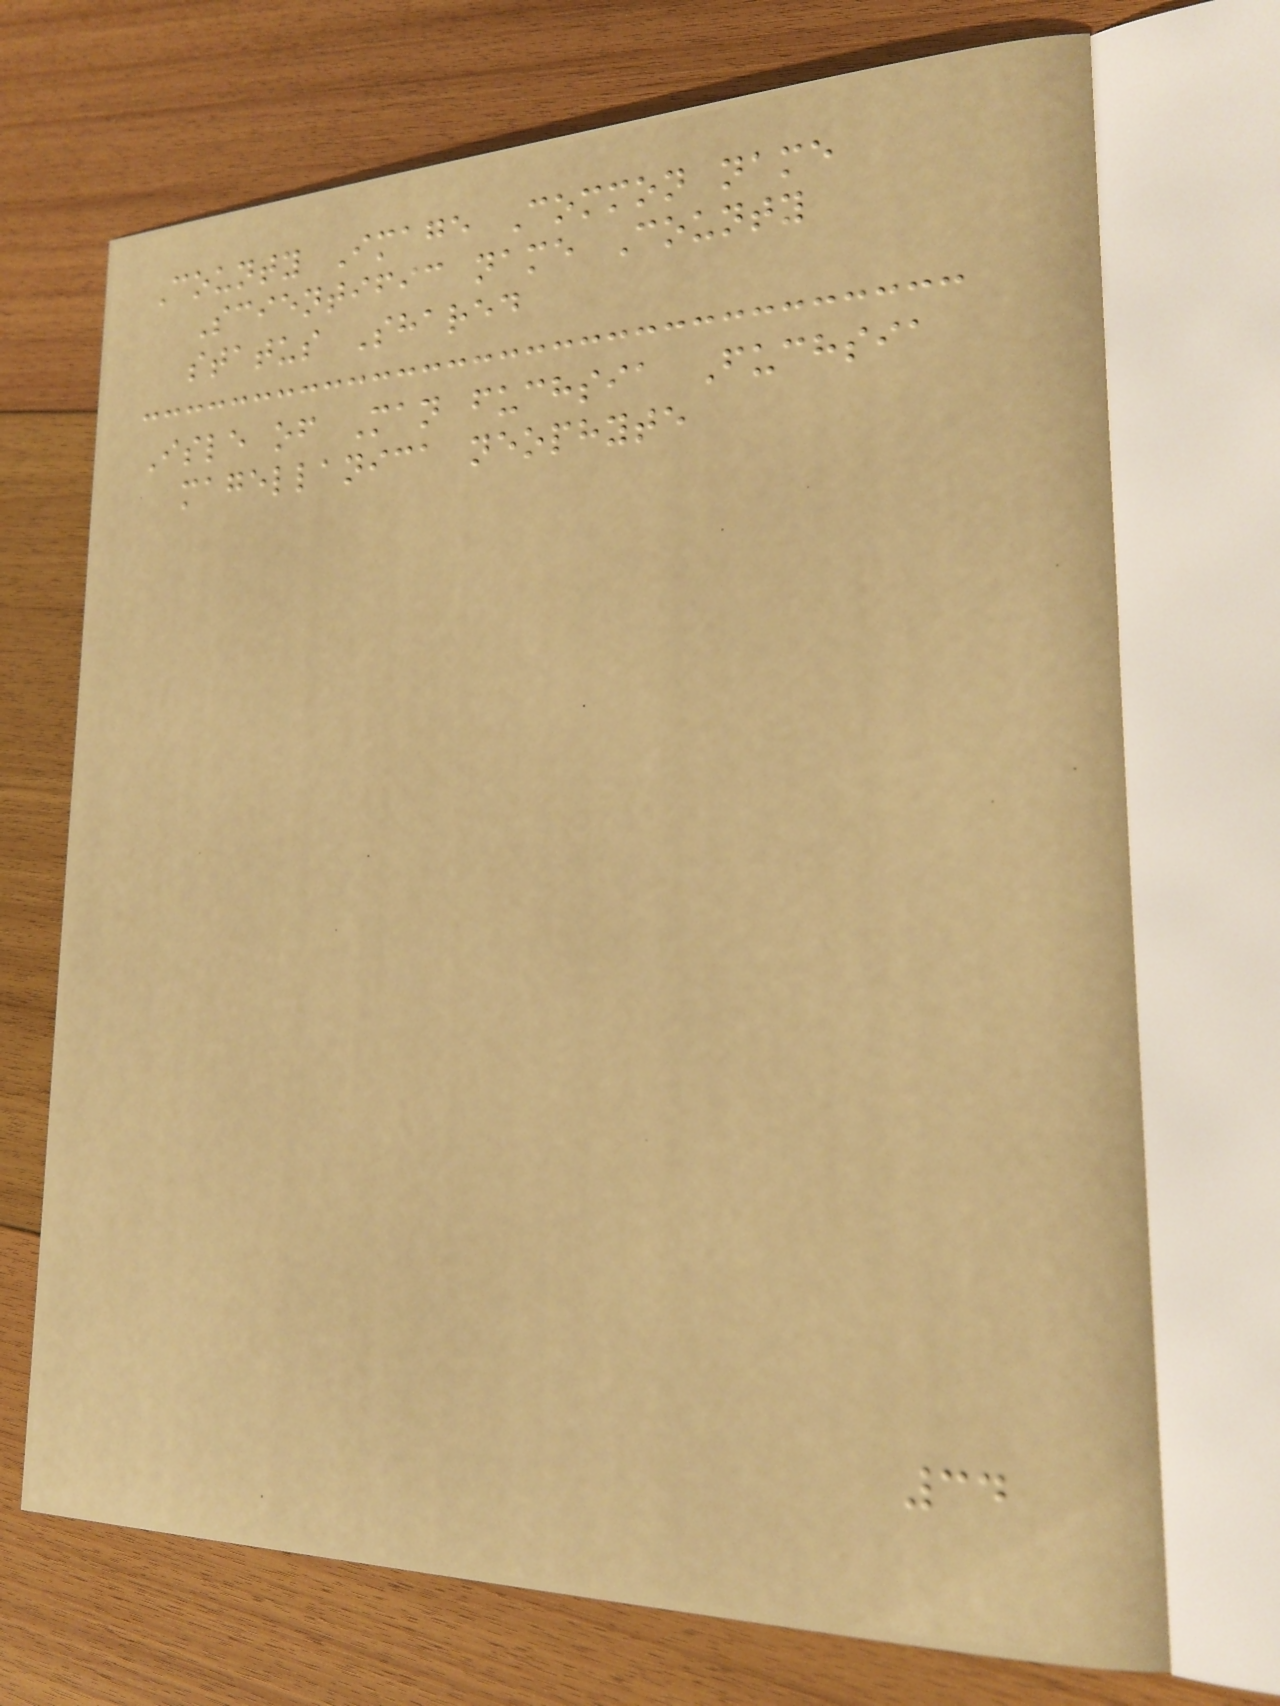County Image Common name
Scientific name County
status Shared
Isle of Man fuchsia Fuchsia
magellanica neophyte
34
